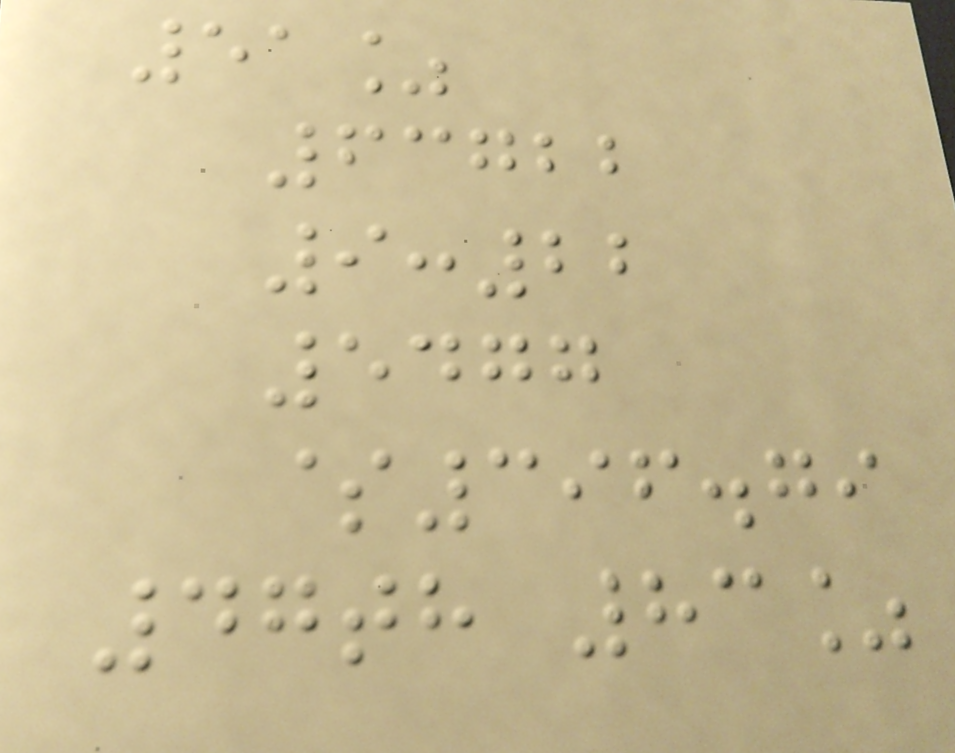51%
63722
9:22
5477
$396.79
47th 83%
